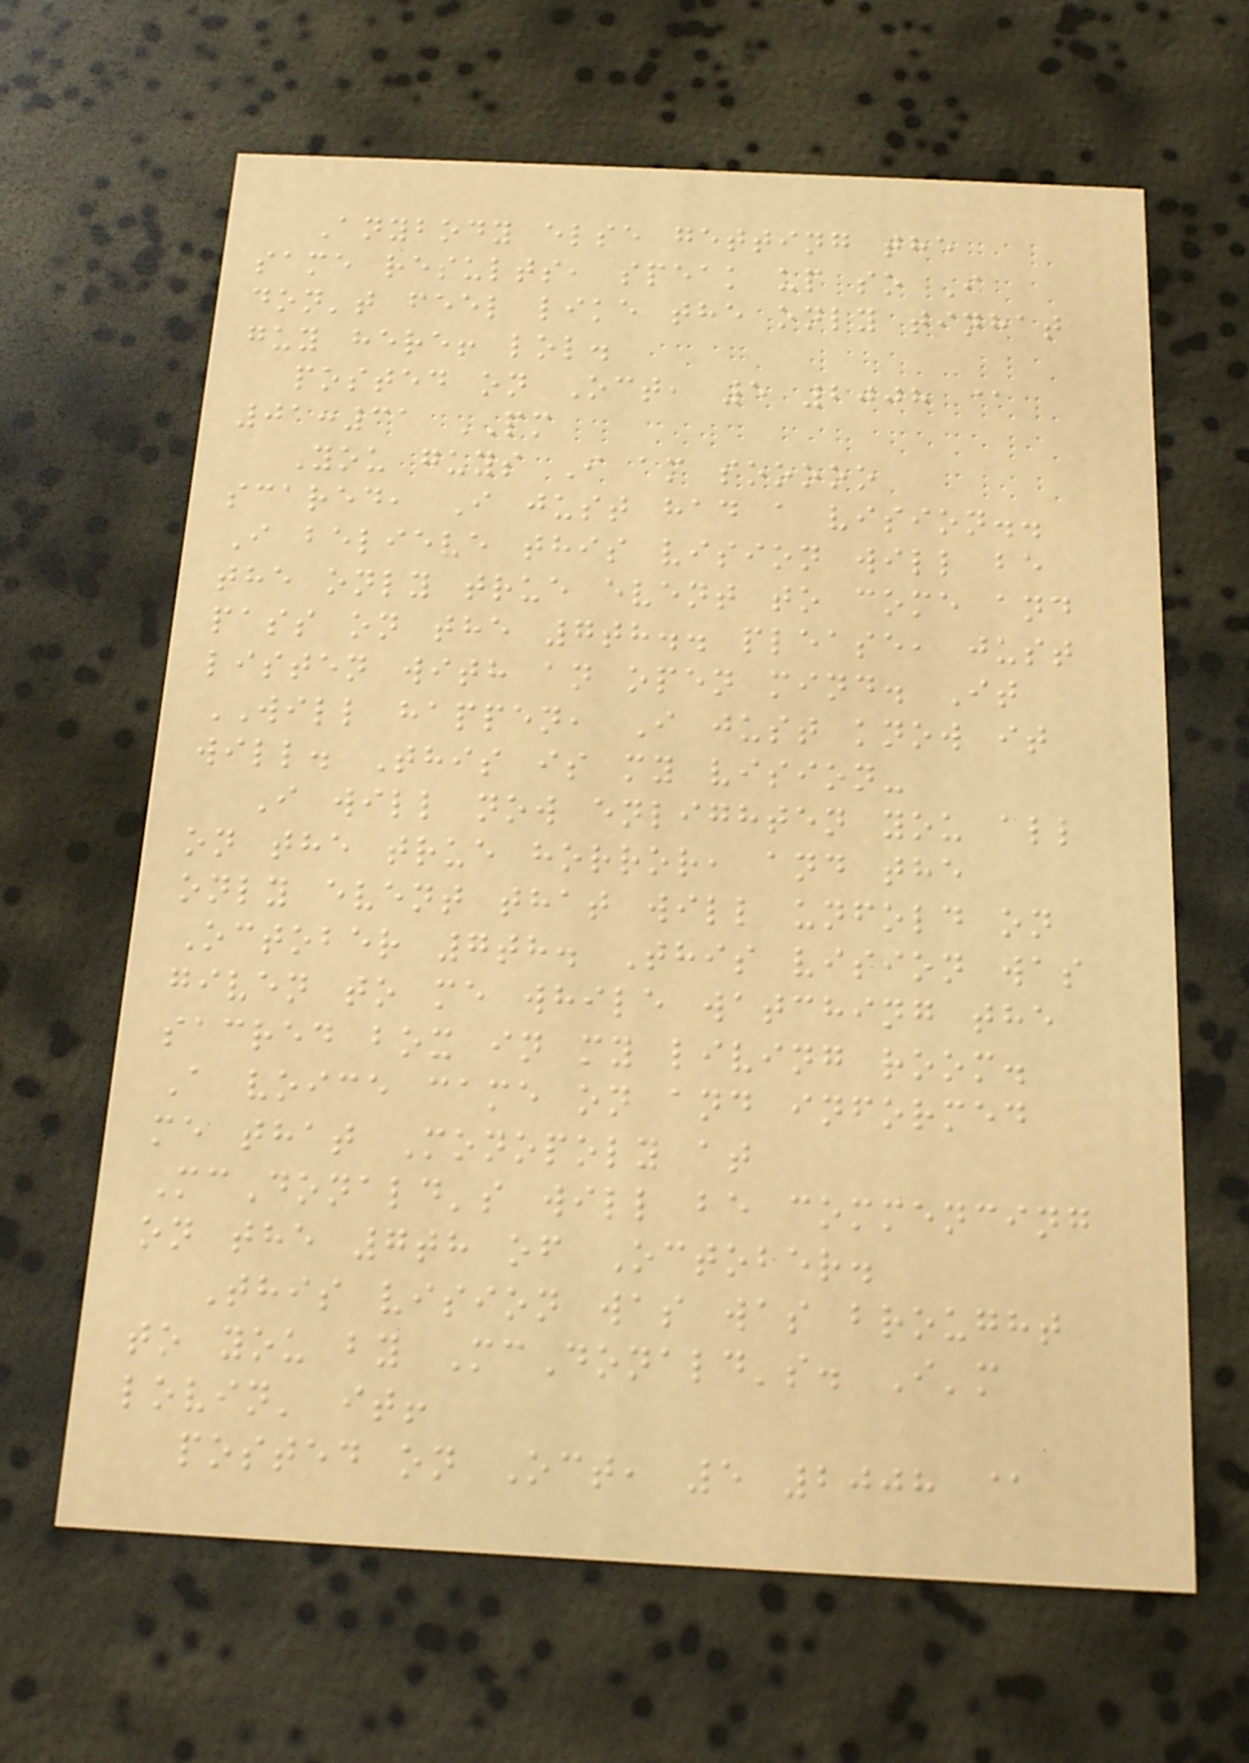Anybody else getting the
same results, speak up so I
don't feel like the only tinhat
guy here! lol.
posted on Oct, 5 2008 @
01:31 PM
You guys I am sooooo
scared, I just had a vision..
I believe this vision will be
the only true event to come and
pass on the 7th.. please, just
listen with an open mind. It
WILL happen, I just know it
will. This is my vision-
I will now enlighten you all
on the true horror, and the
only event that will unfold on
October 7th. This vision was
given to me while watching the
sacred box in my living room.
A voice came on and informed
me that Monopoly at
McDonald's will be commencing
on the 7th of October.
This vision was was brought
to you by McDonald's. I'm
lovin' it!
posted on Oct, 5 2008 @
